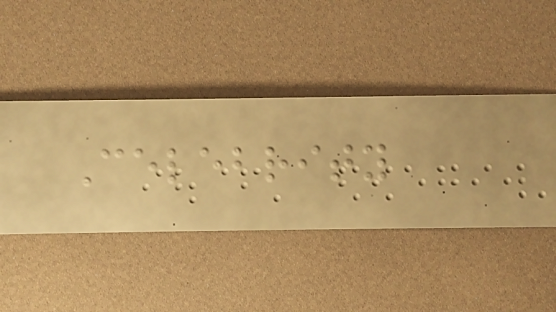Celebrity
